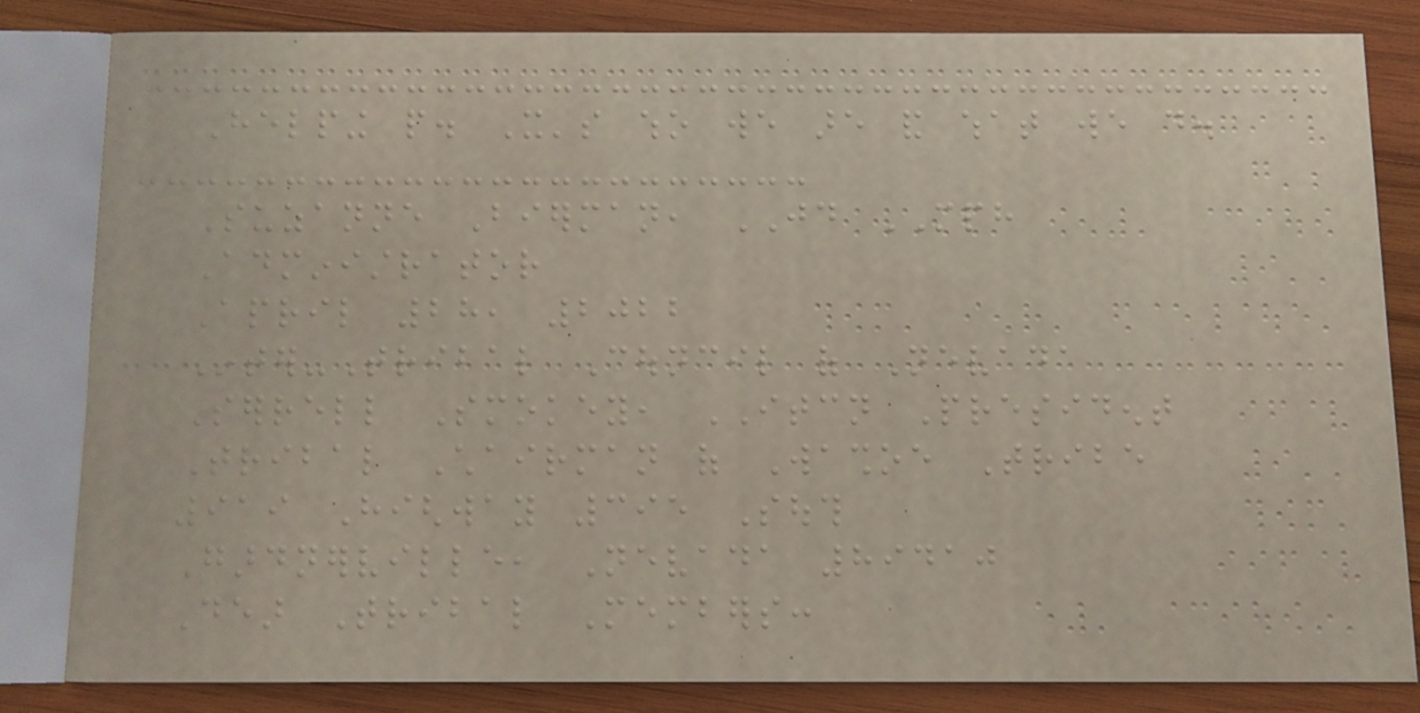Helping people. It's who we are and what we do.
Suzanne Bierman, JD MPH
Administrator
April 28, 2022
Inter-Tribal Council of Nevada
Serrell Smokey, ITCN President
Tribal Chairman of Washoe Tribe
919 Highway 395 South
Gardnerville, Nevada 89410
Dear Tribal Members:
